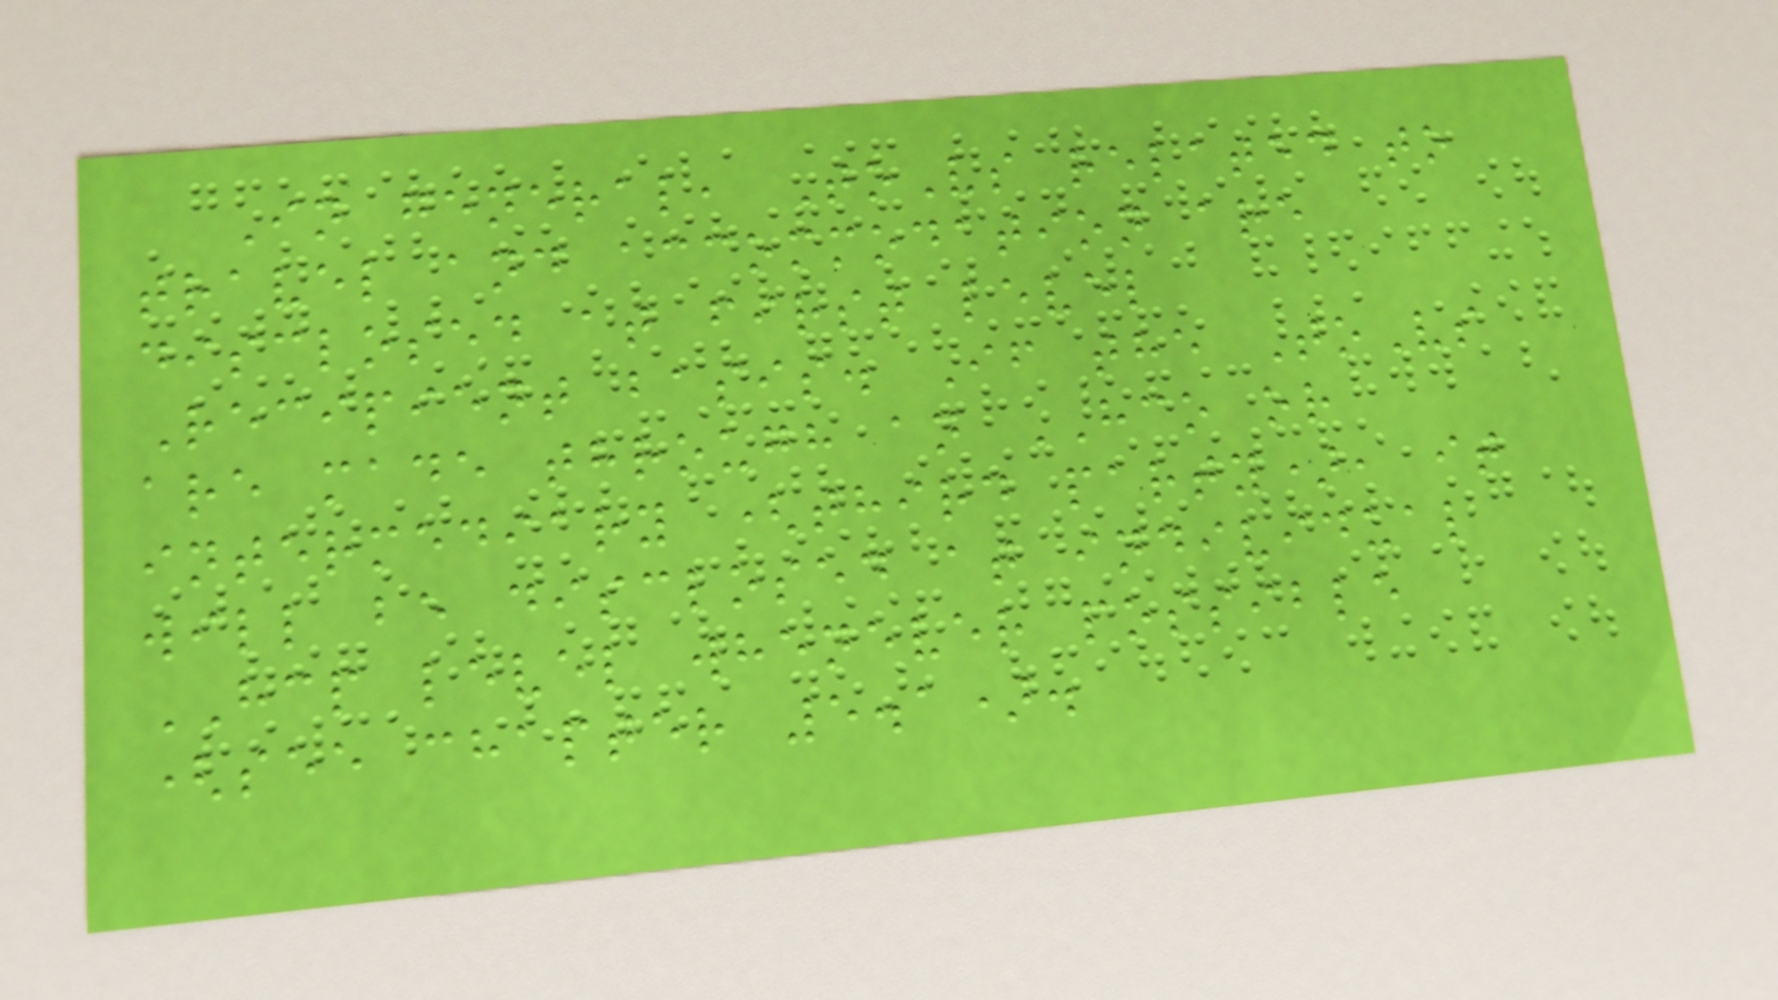In general, ToVs related to
travel and accommodation are
disclosed at first level
Recipient basis. If the ToVs
are made through an HCO or
intermediary (third party), it
will be disclosed at individual
HCP level whenever possible
(see chapter 5.1).
